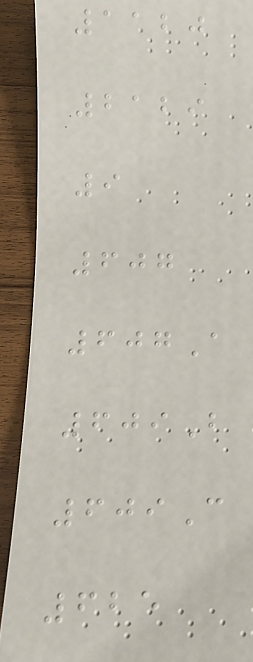1120
2129
9
607
607A
609B
609C
625
